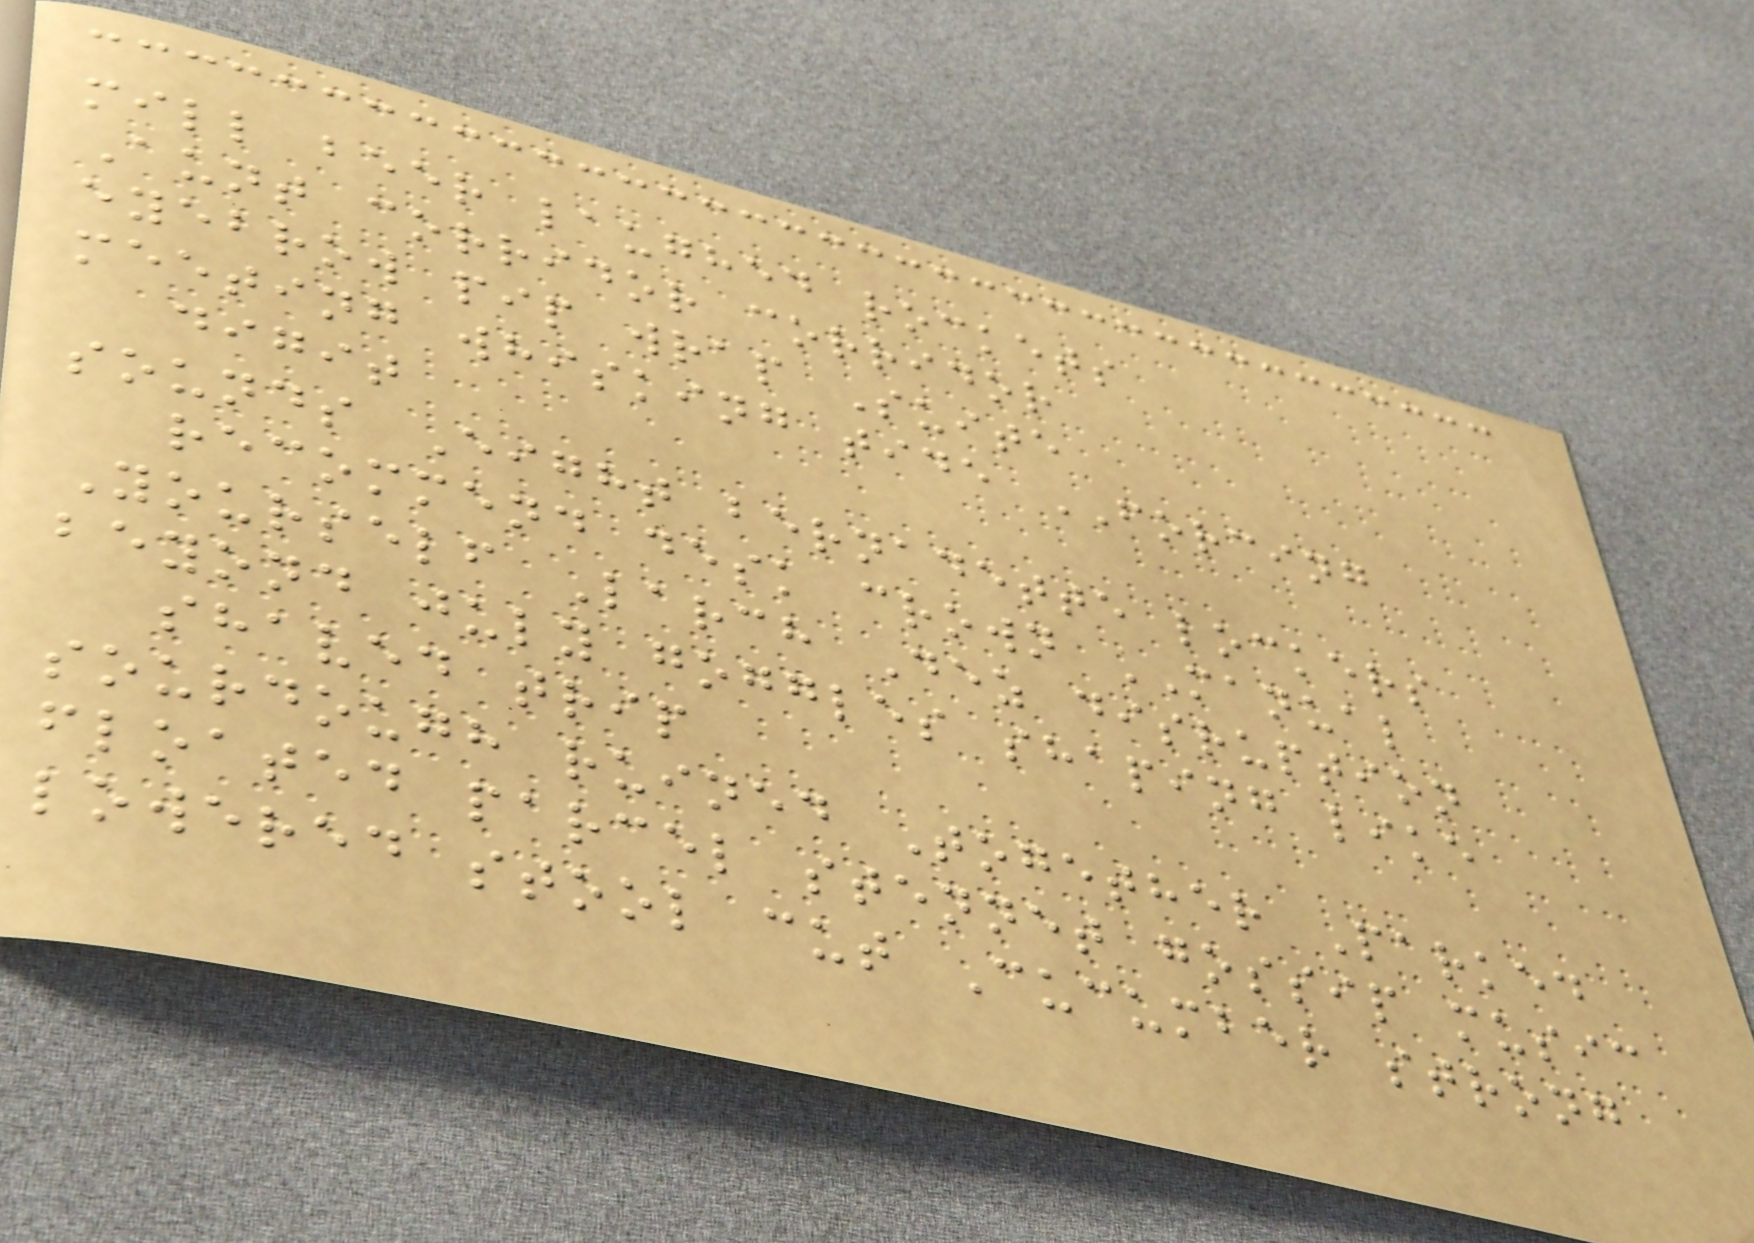mill beer laughed rockets
Aunt corridor corridor
eyebrow pip wrap Suite
meeting whisking tide FORCING
digit
sounds Eight bernadette lockers
recommend desk crown MANUAL
Yourself Larch Dez disruption
beyond july goggles shaping like
shaved trip
sourdough ruined Together Parked
floated parcel stennet gossip music
lowered stool cut Cucumber strong
